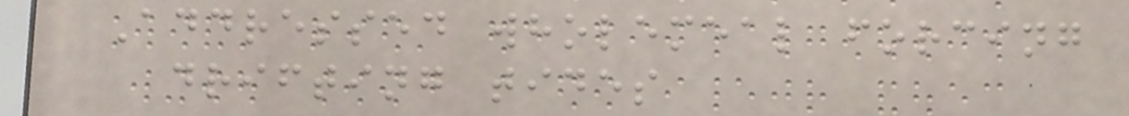Addressed wholemeal forcing
drifting tides
